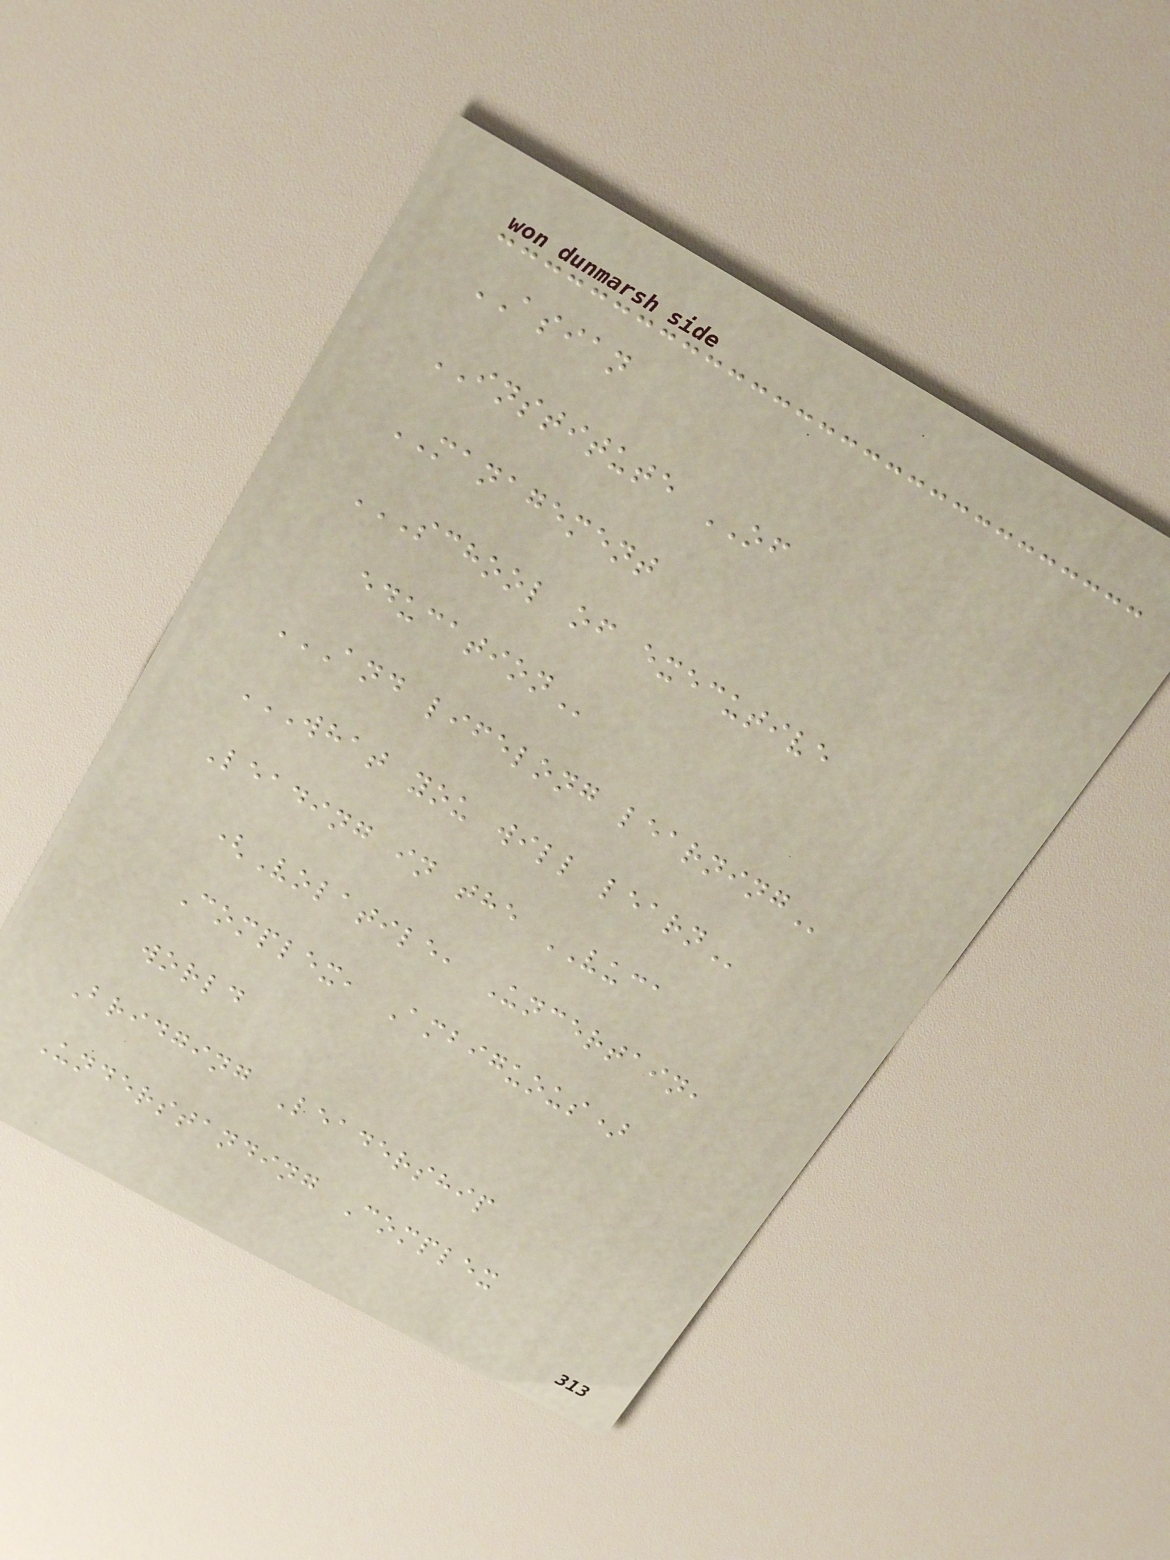ASIAN
INSTITUTE OF
MANAGEMENT
SCHOOL OF EXECUTIVE
EDUCATION
AND LIFELONG LEARNING
WHAT YOU WILL LEARN
Leading in the VUCA
(Volatile, Uncertain,
Complex, Ambiguous)
world
Bridging Leadership
Understanding Complex
